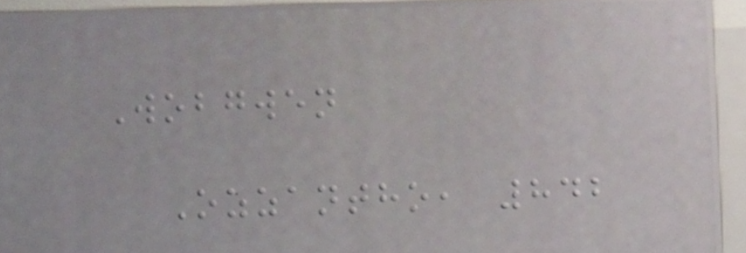Wobgwen
Ozzantho, 842
